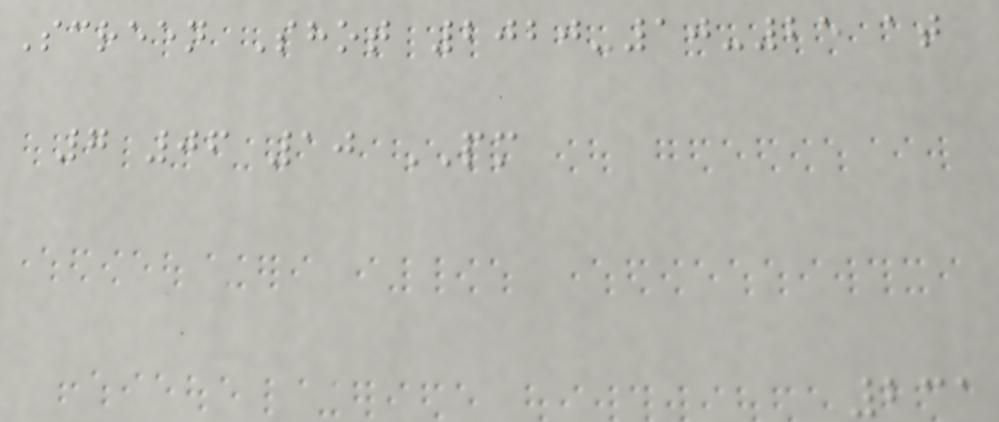Screen Shot 2020-10-25 at
7 06 10 PM
231
